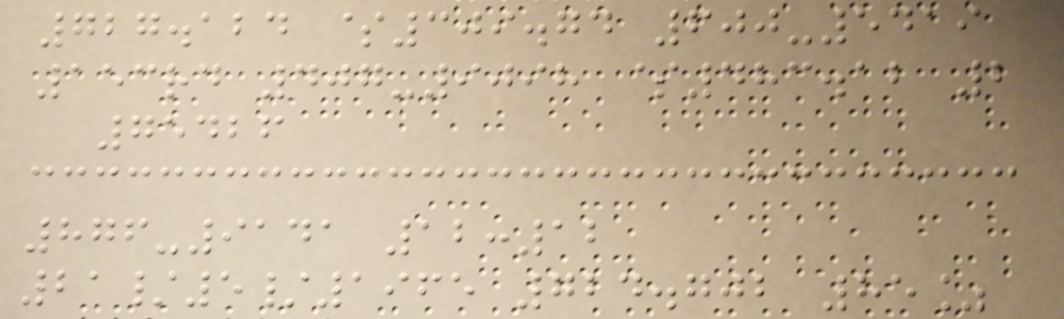727.124 $309.74 600-5419
153rd 407-9098 $483.12 2
75426
876-9141 12:12
21/5/1965 724.702 85%
